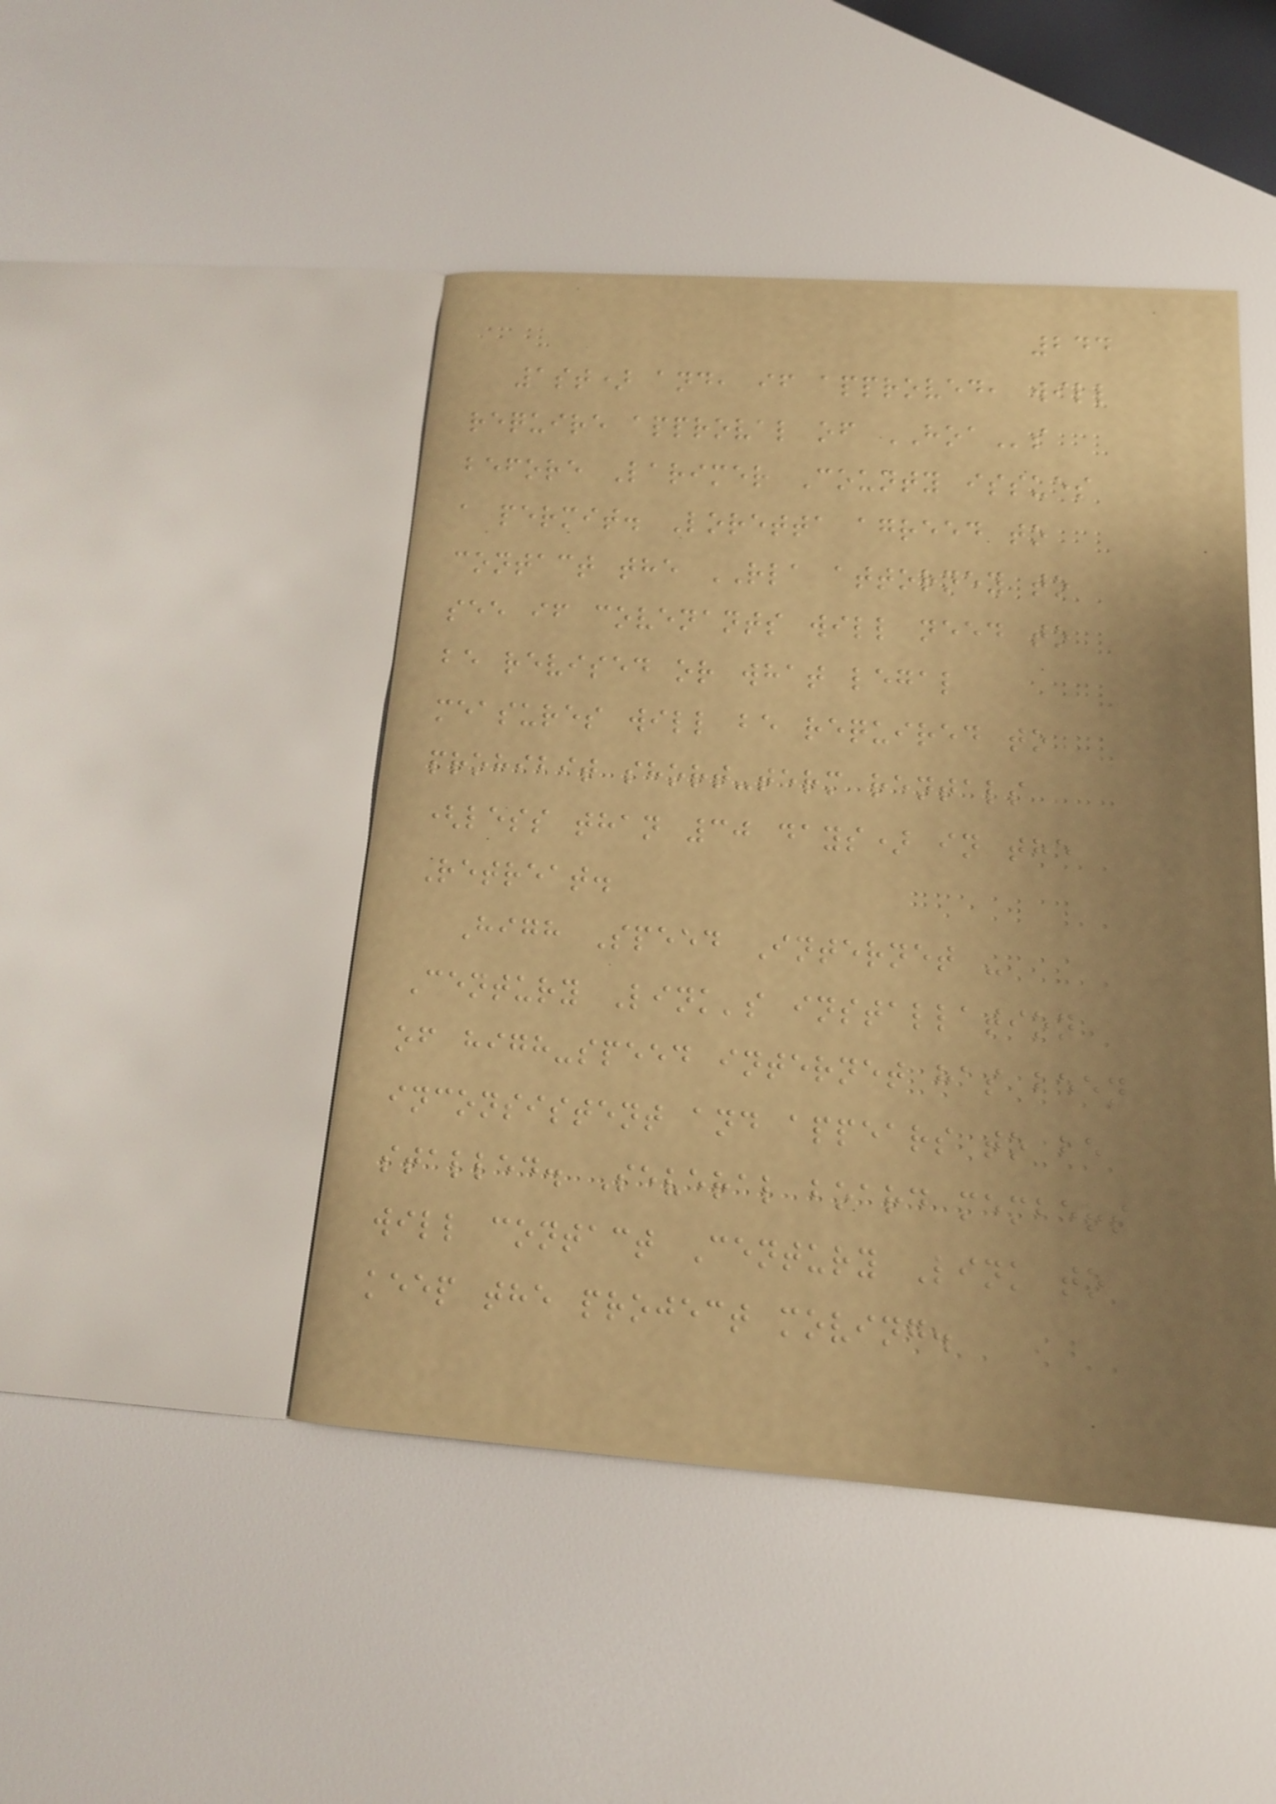244
1st) and, if approved, will
require approval of HOAs
before Larimer County issues
a permit. Loretta agreed to
contact the RLA attorney to
see if covenants will need to
be revised or what legal
measures will be required to
prohibit short-term rentals
(less than 30 days) in the
Retreat.
High Speed Internet -
Century Link's installation
of high-speed internet has been
inconsistent and appears to be
stalled. Several board members
will contact Century Link to
keep the project moving.
